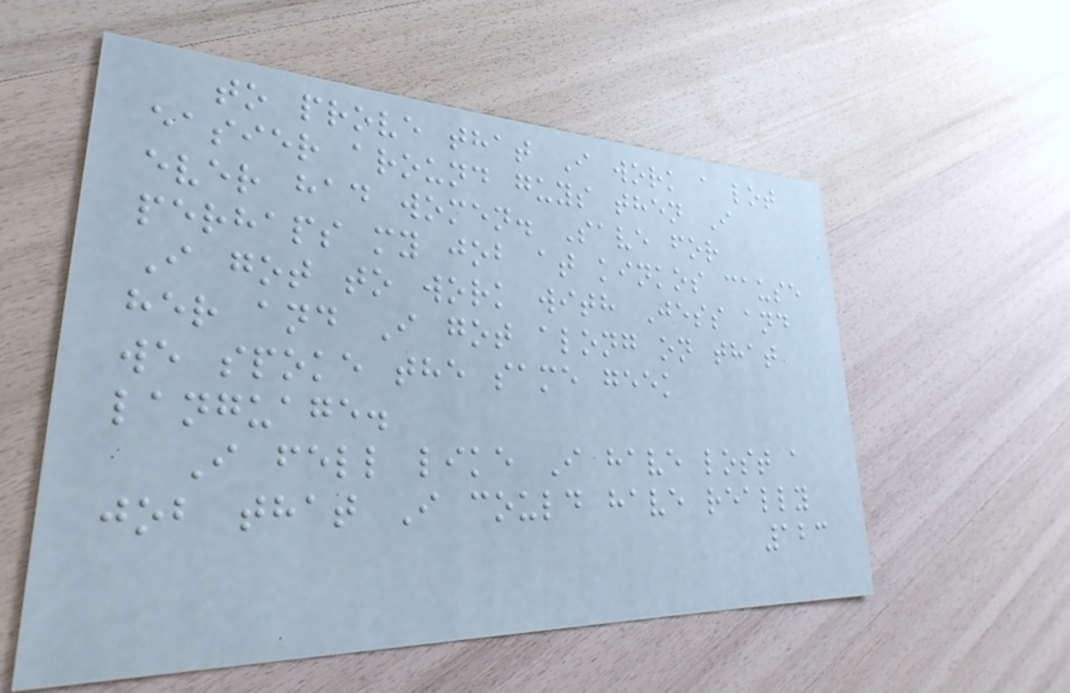to prove that I work a lot
easier around guys then I
ever had women. Save for
perhaps my job at kinkos cause
I got to work with Jess and
her and I got along on that
we spoke the same geek
language.
I fell like I have lost a
job that I could have really
123
